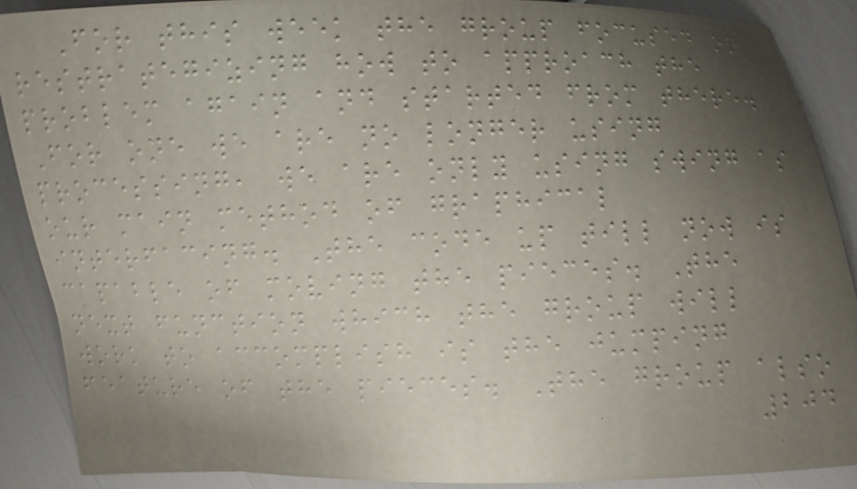For this week the group focused on
restrategizing how to approach the
problem again and started from there.
For one we are no longer using
processing, we are only using swing as
our main method of graphical
interfacing. The code up till now is
capable of moving the pieces. The
next function which the group will
work to accomplish is the jumping
feature of the pieces. The group also
204
